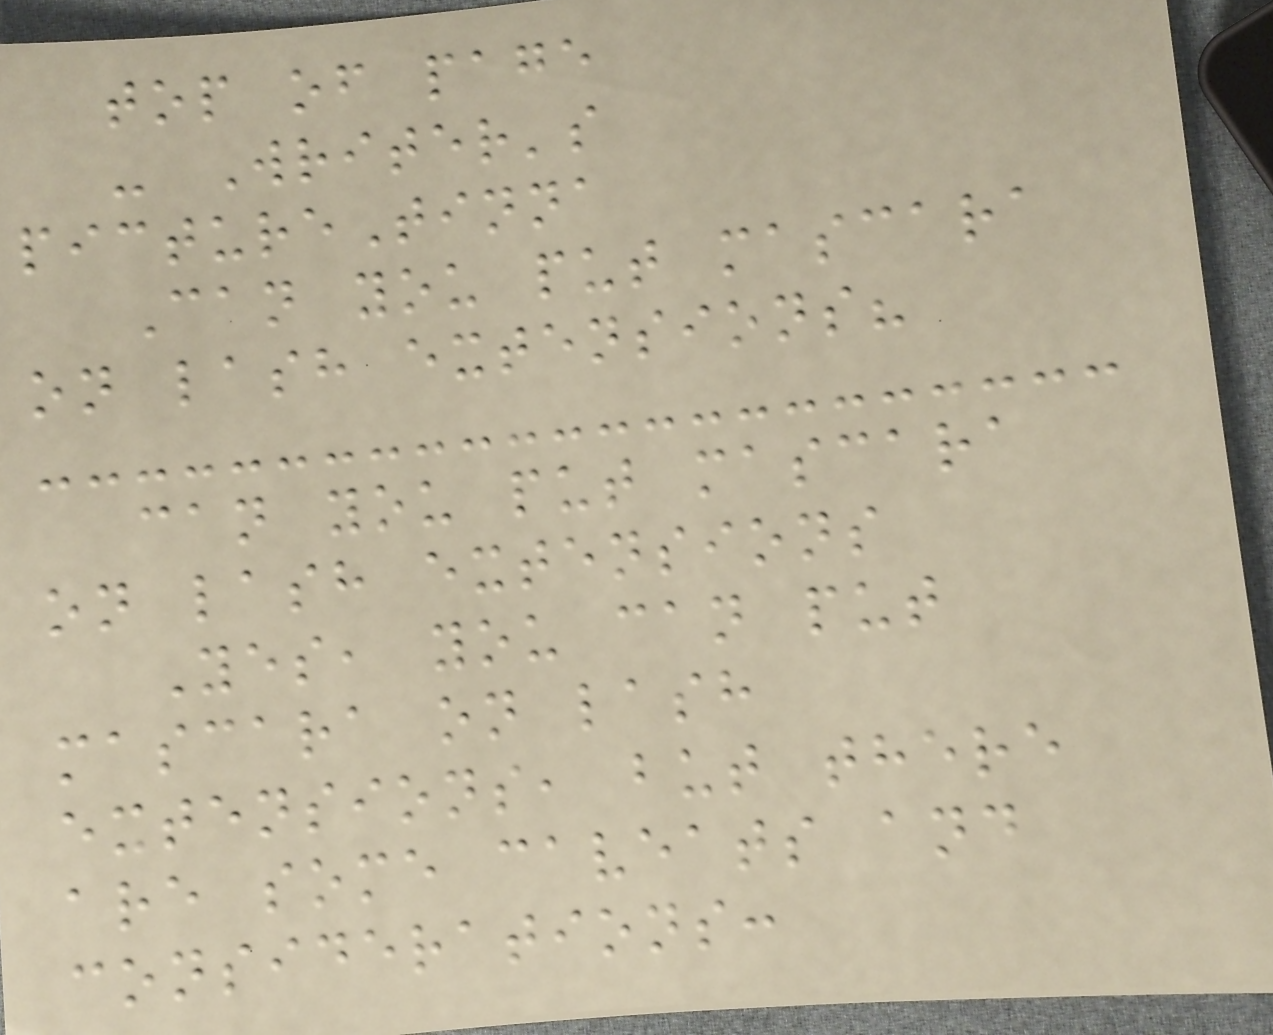top of page
- Writer's
pictureTinna
Can you put mascara
on lash extensions?
can you put mascara
on lash extensions
Yes, you can put
mascara on lash
extensions, but there
are some caveats and
considerations:
